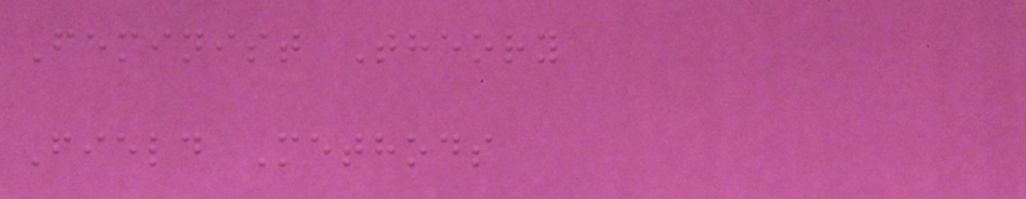Feminist Theory
Field Methods
